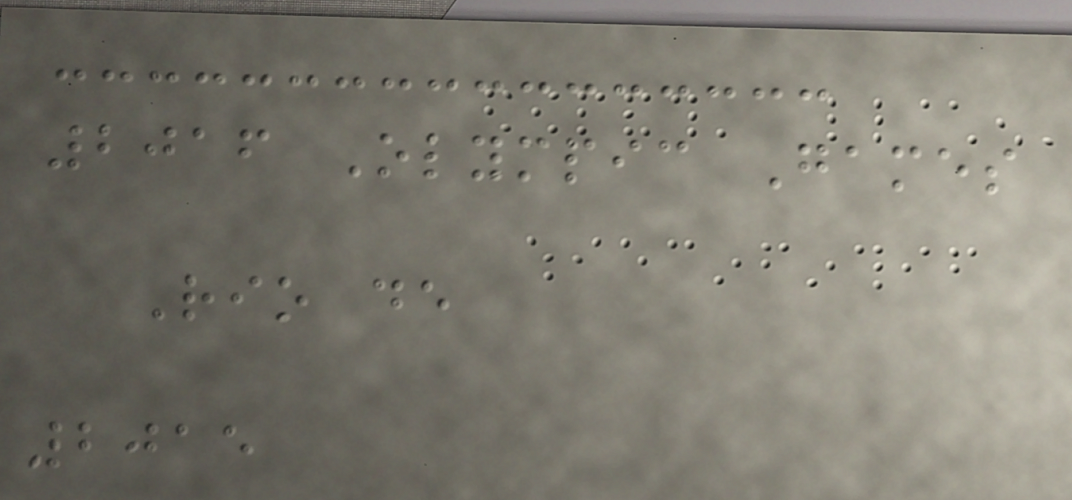2016 Olympic Games
Rio de
2015
